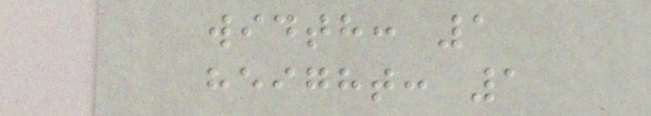width: 1
height: 1
